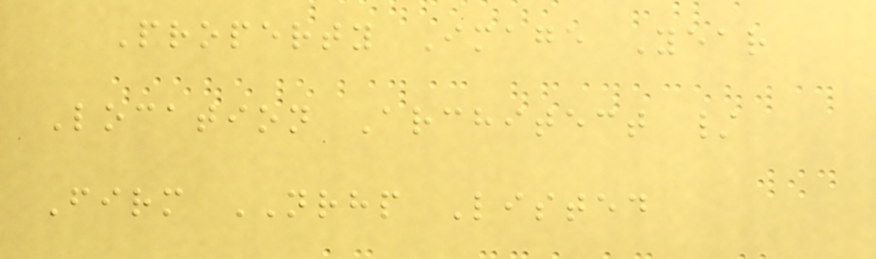Property Image Year
Location Architect /
Firm NRHP Listed
